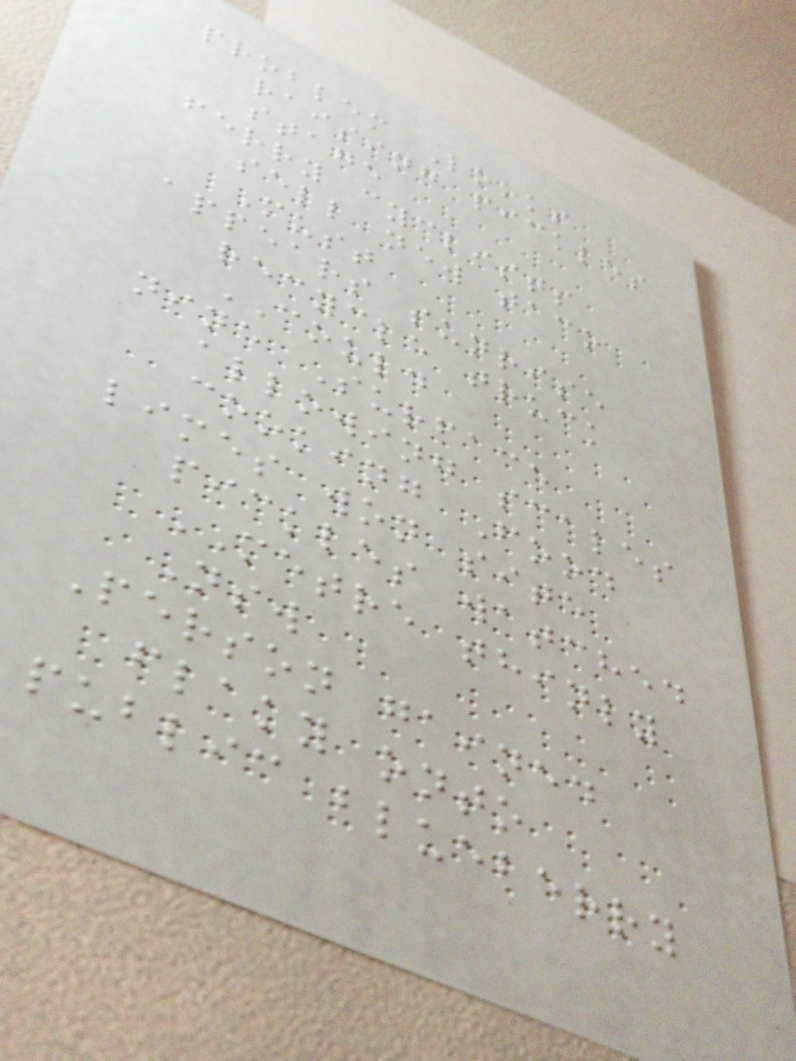problem Looks
raising pickles
stage
ferry cyclists
sell new taco
Must
appears sunrise
recycle truck
COULD
nine Surface
allowing scales
cooking Food
limes won site
pickles watched
METRE thinly
Nsw
Person gained
flaky onto
public blueberry
